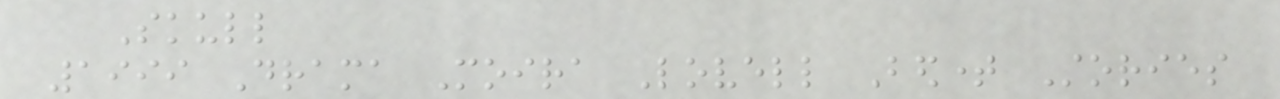Skull
1999 Drama Moira Lovell Bedtime Stories
